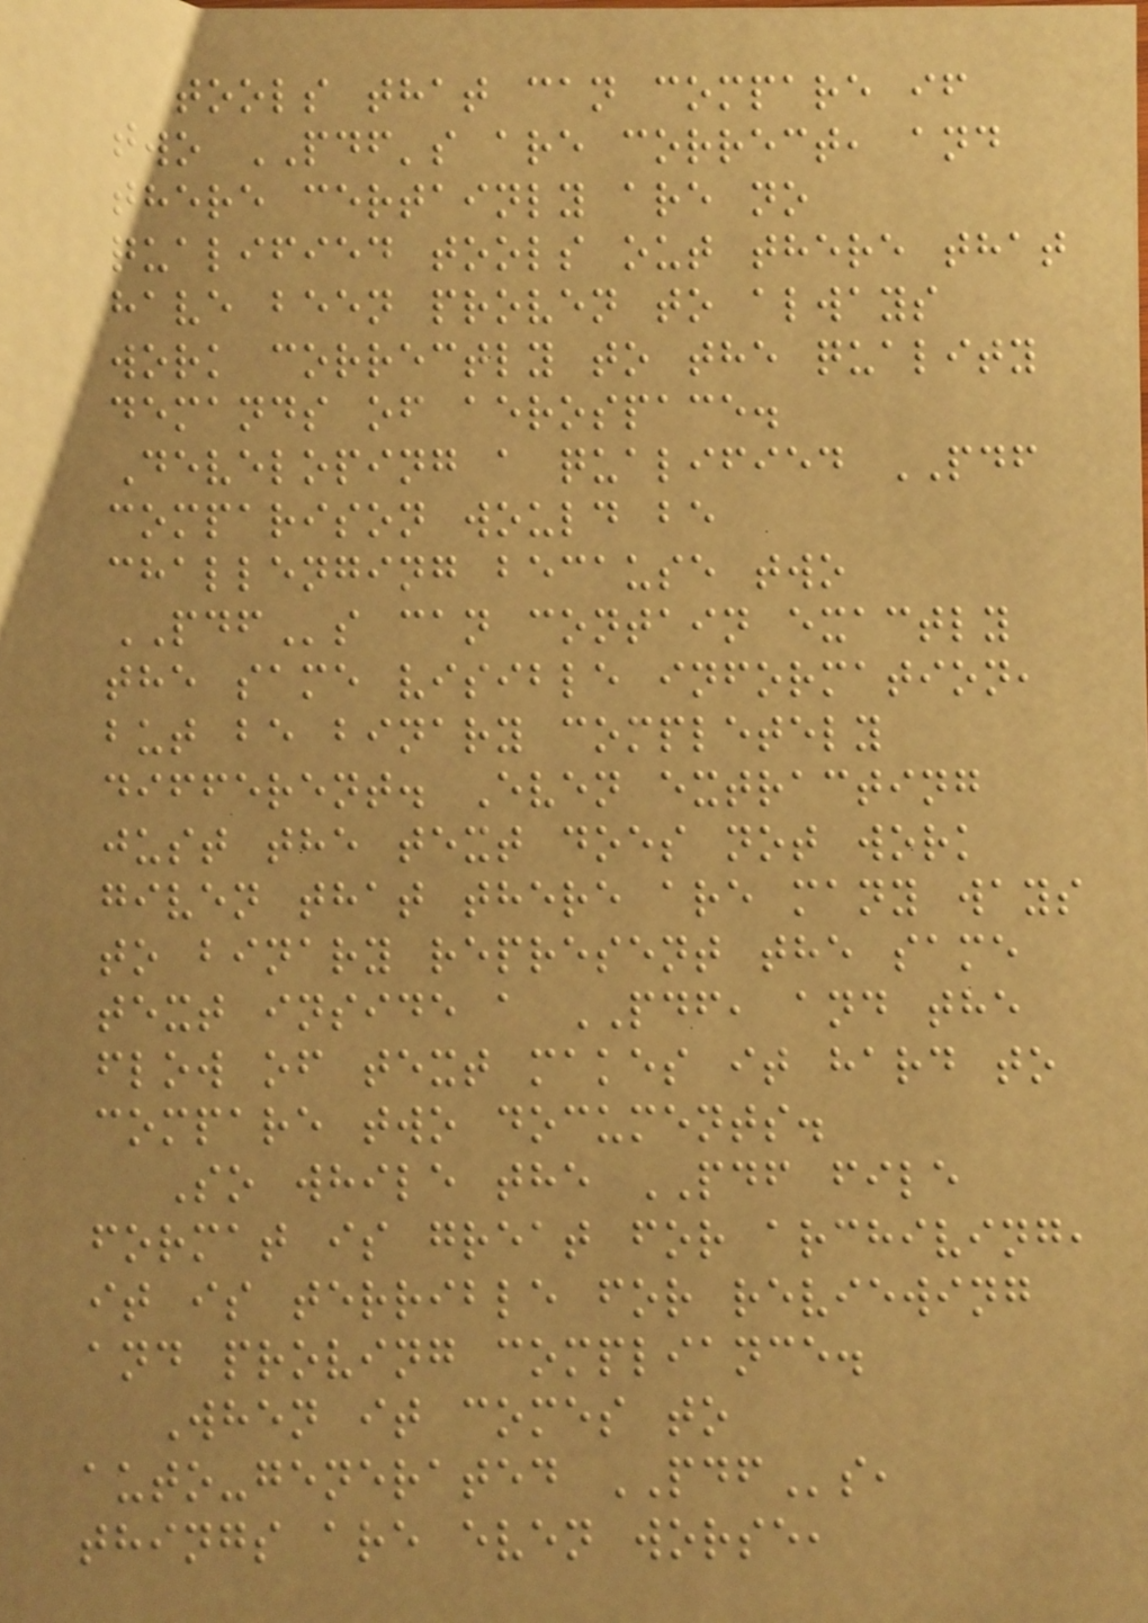tools that can compare if
two PDF's are correct, and
there certainly are no
qualified tools out there that
have been proven to always
work correctly to the quality
demands of aerospace.
Developing a qualified PDF
comparison would be
challenging because two
PDFs can contain exactly
the same visible information,
but be binary completely
different. Even extracting
just the text does not work
given that there are many ways
to binary represent the same
text inside a PDF, and the
flow of text makes it hard to
compare two documents.
So while the PDF file
format is great for archiving,
it is terrible for reviewing
and proving compliance.
When it comes to
auto-generated PDFs,
things are even worse,
